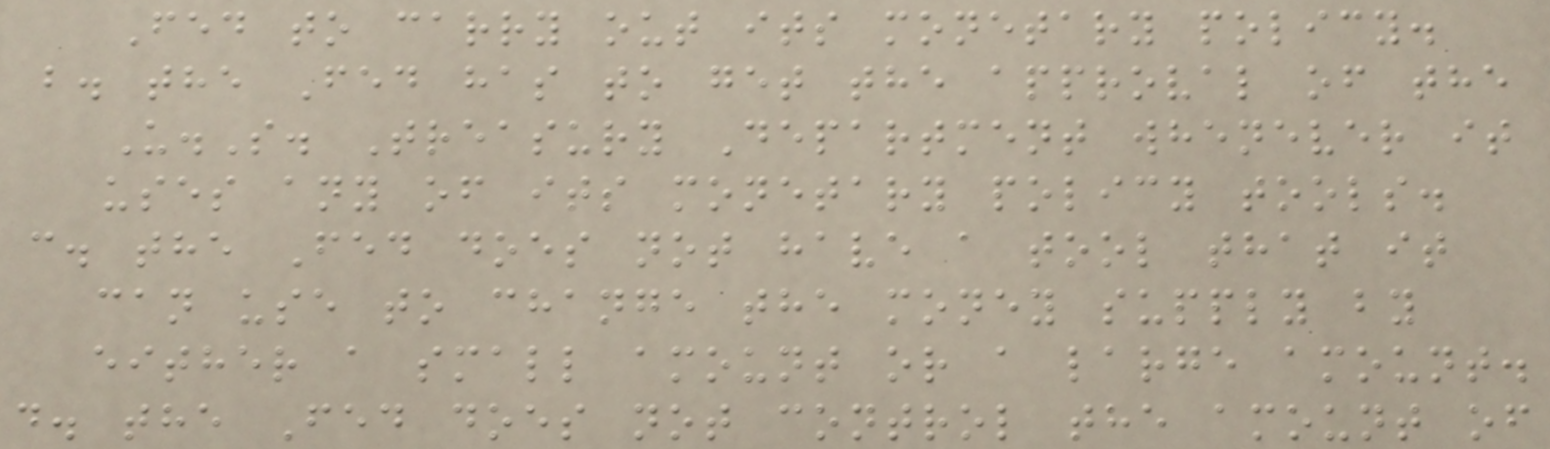Fed to carry out its monetary policy.
b. the Fed has to get the approval of the
U.S. Treasury Department whenever it
uses any of its monetary policy tools.
c. the Fed does not have a tool that it
can use to change the money supply by
either a small amount or a large amount.
d. the Fed does not control the amount of
